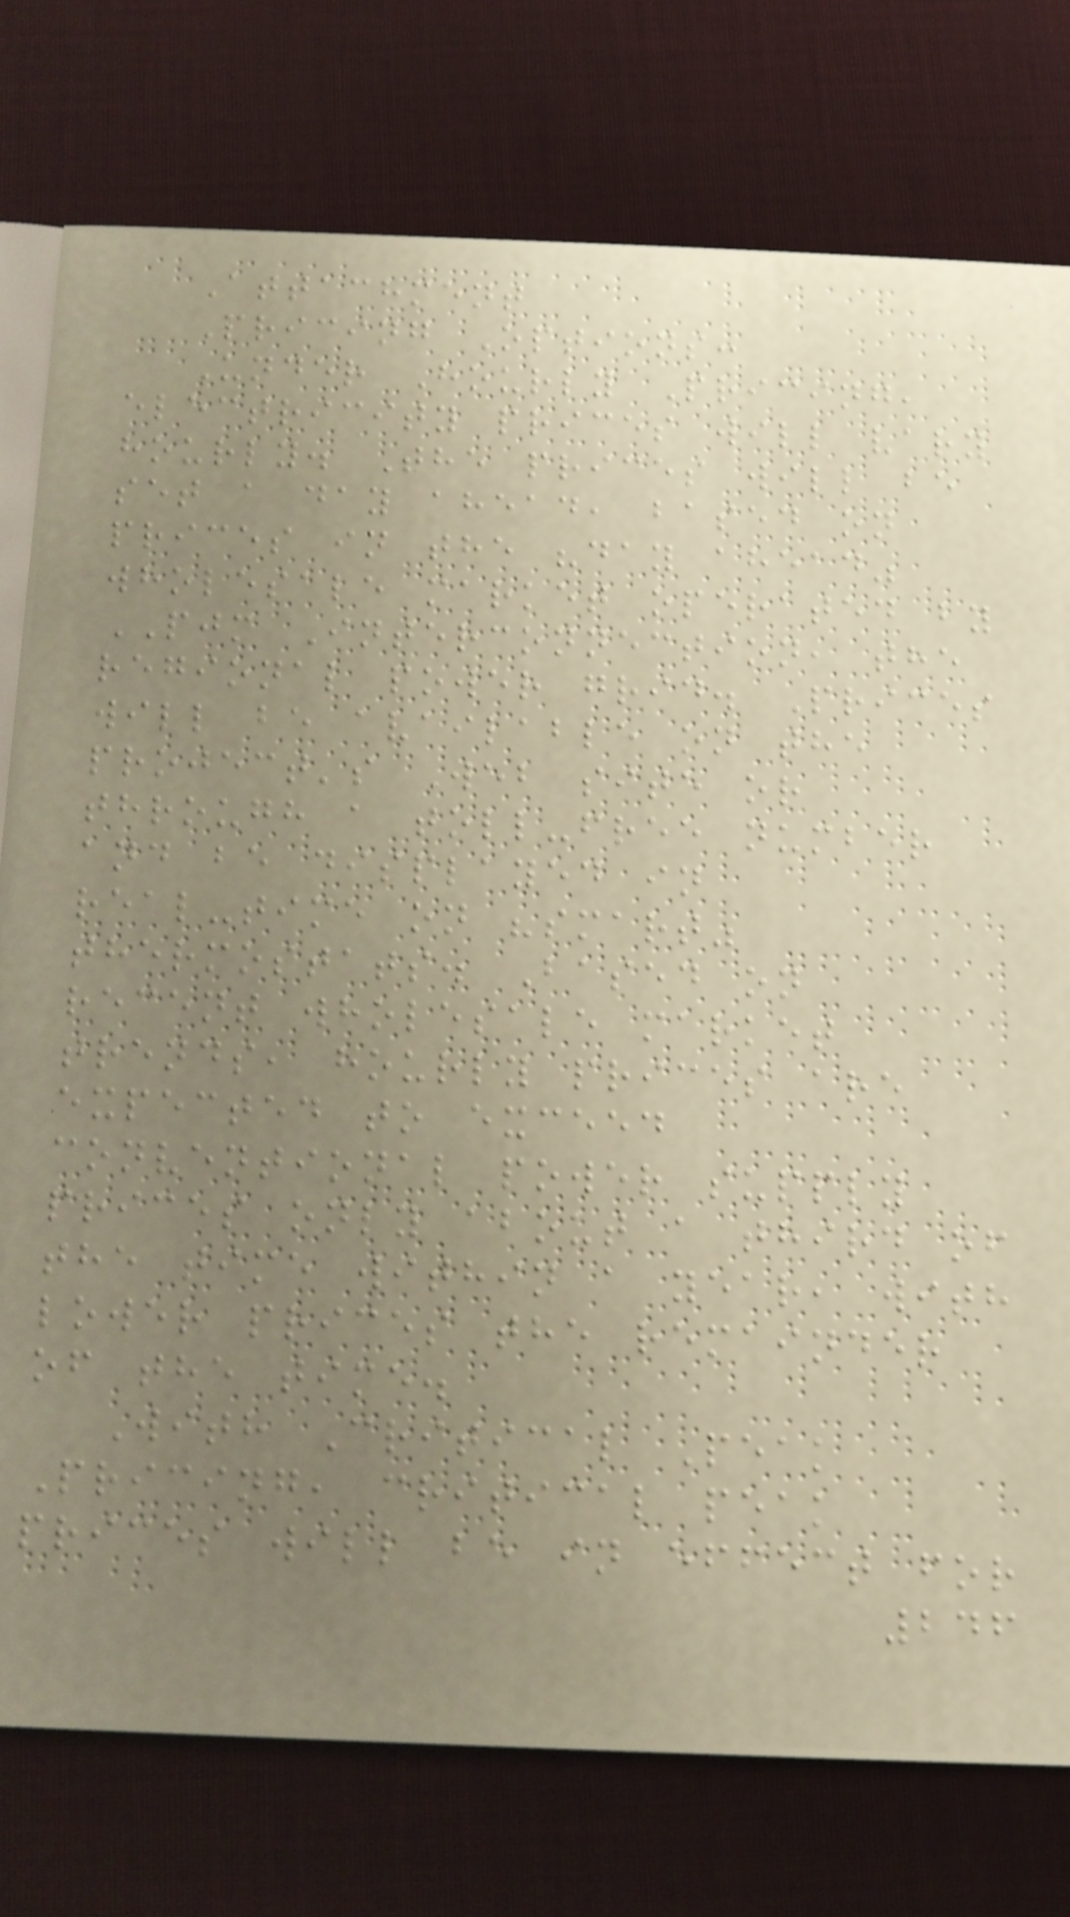Attachment
Pricing Options:
Under Hourly Pricing,
electricity prices will vary
hourly. The prices will be
set a day ahead, based on
prices in the "day ahead"
wholesale market operated by
PJM Interconnection, the
regional power grid. Prices
will be available on the
project's Web site or
through a toll-free number
and be displayed in
real-time on "smart"
thermostats. Based on
recent wholesale market
trends, hourly prices are
expected to exceed
conventional power supply
prices only about a third of
the time within a year, with
lower prices the remainder
of the time.
With Critical Peak
Pricing, critical peak
prices will be in effect for
246
